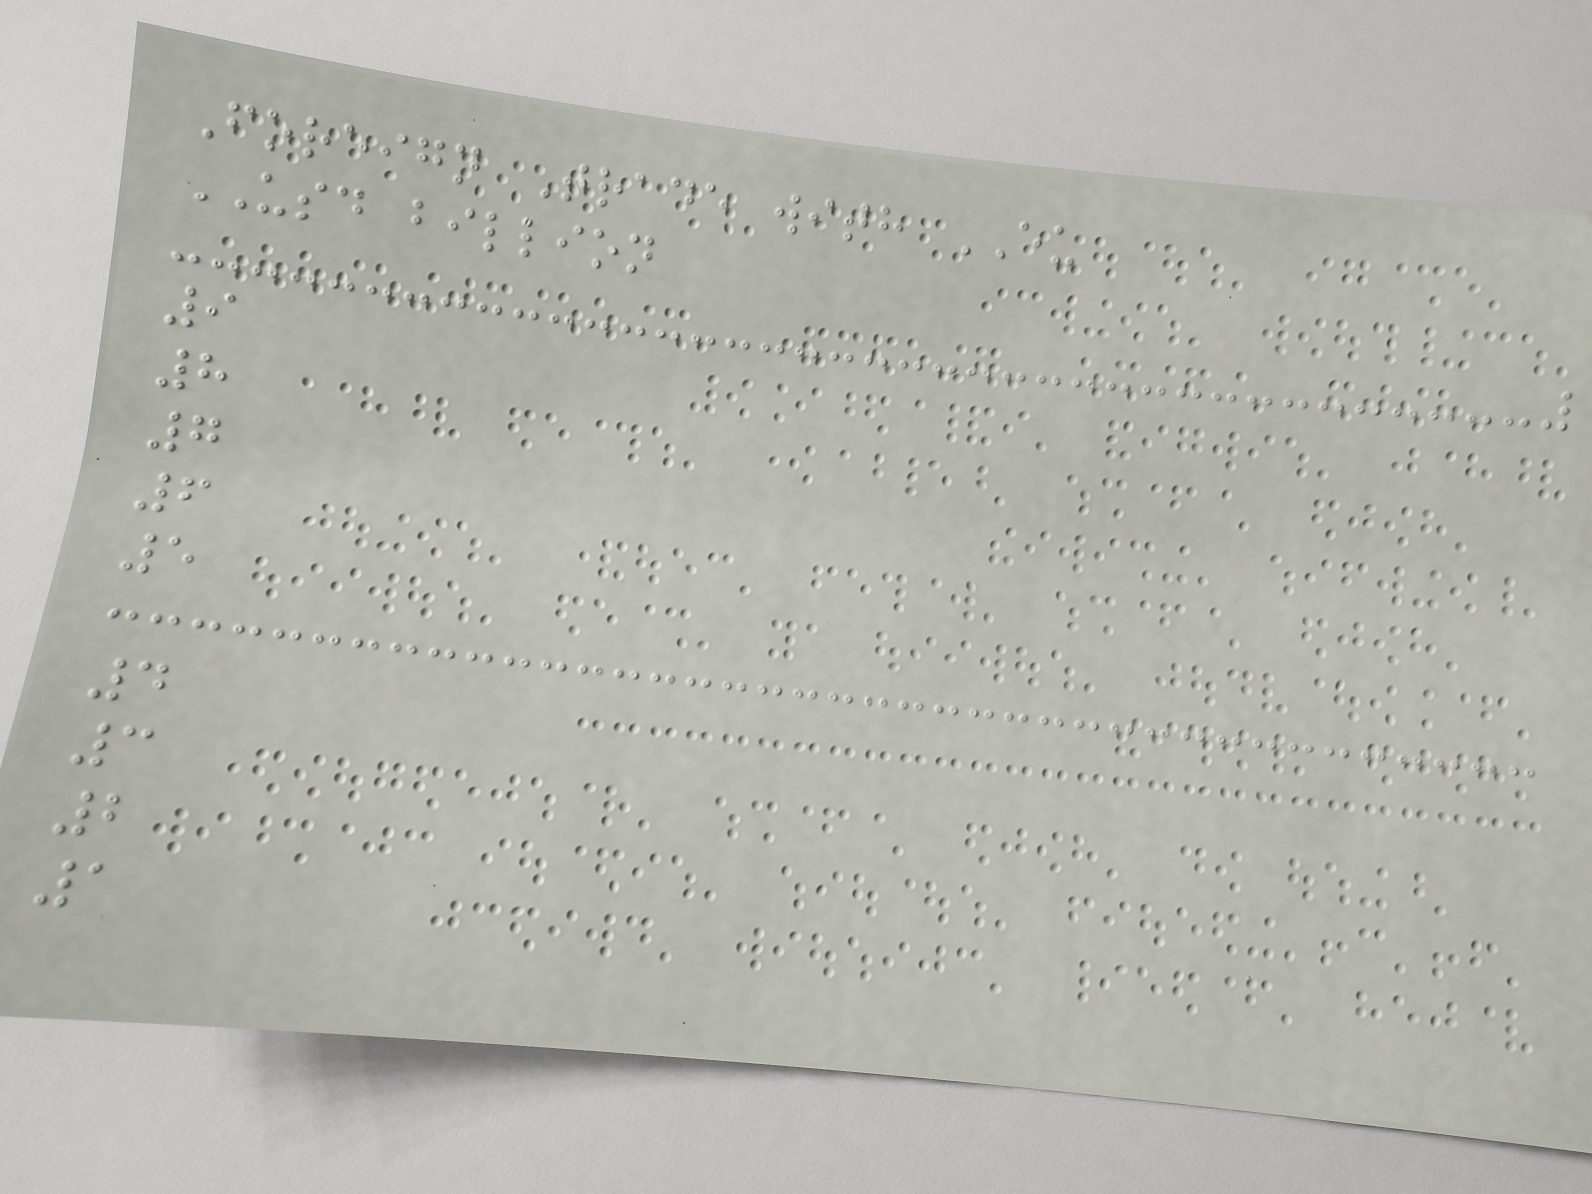Foreign Trade with EU
USD billion
9
8
7
6
5
4
3
2
1
